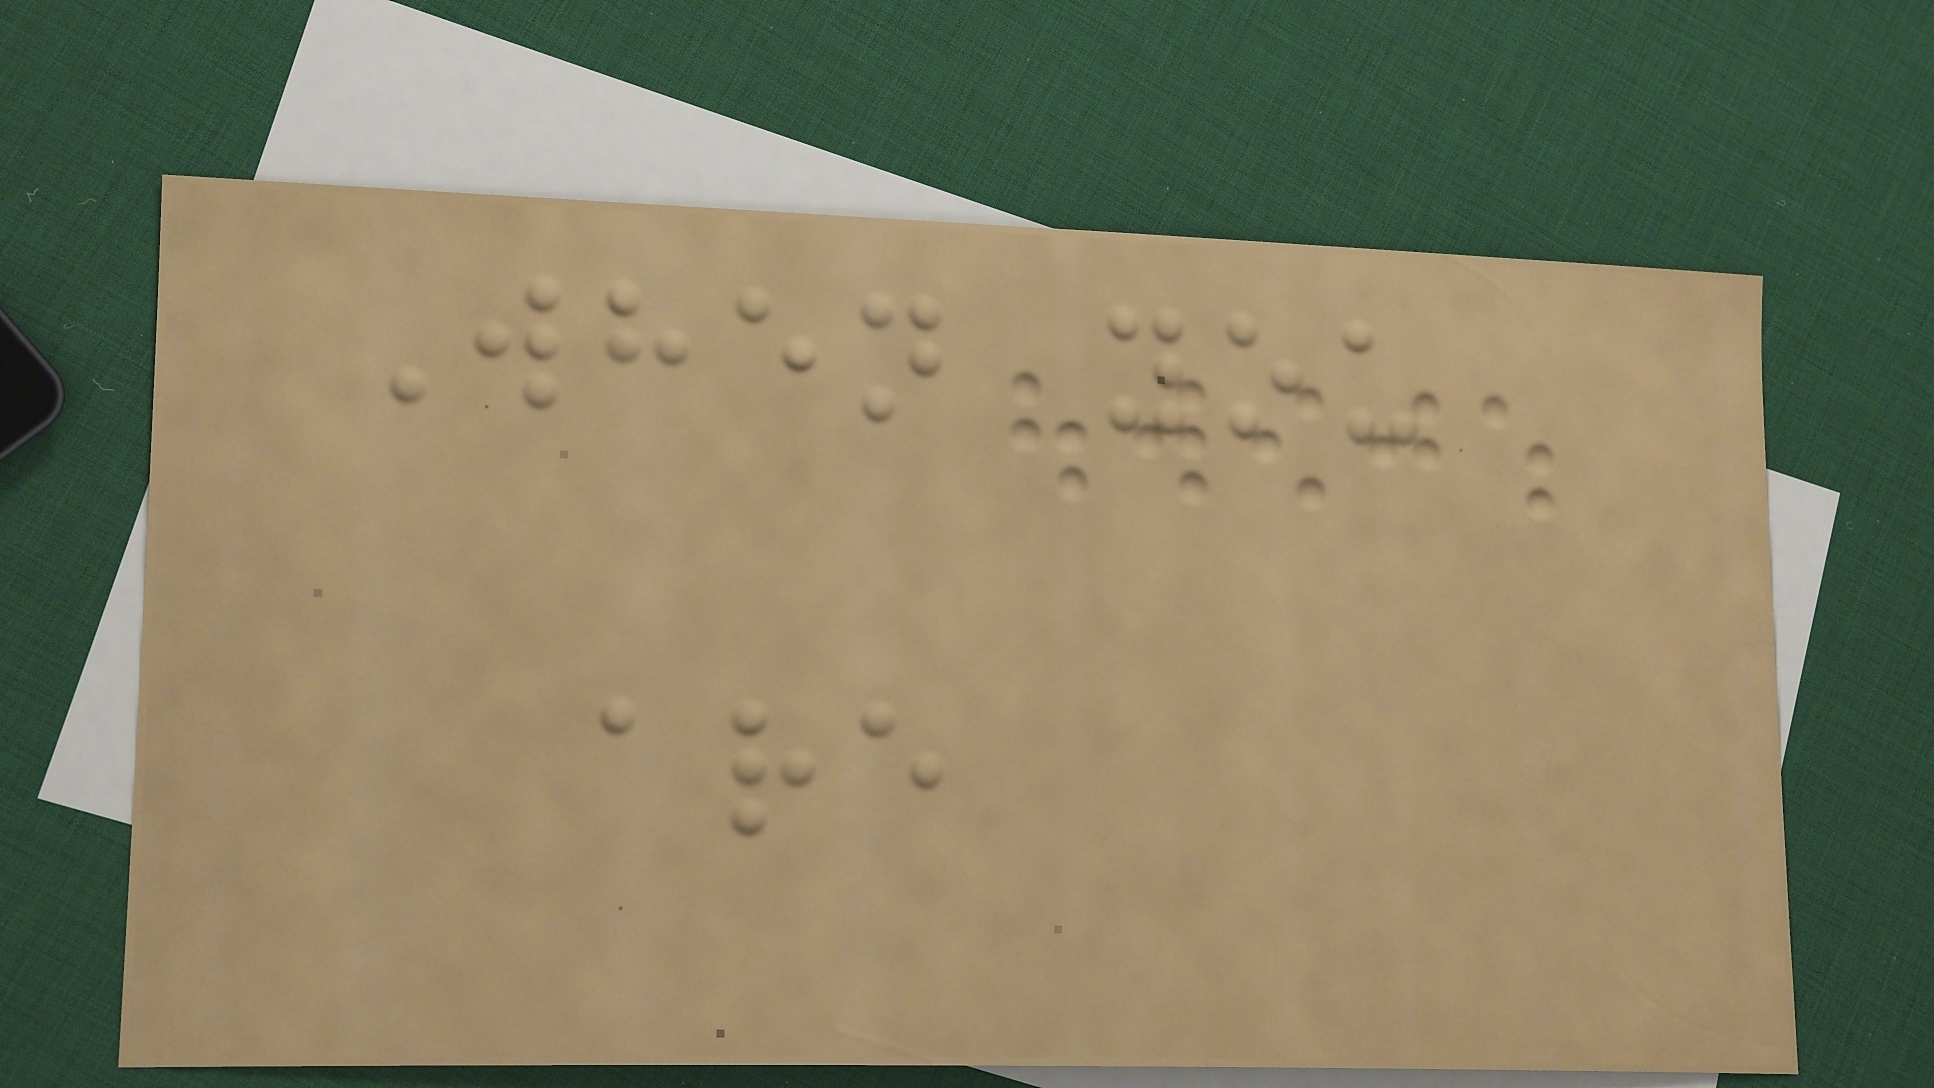When you
are
